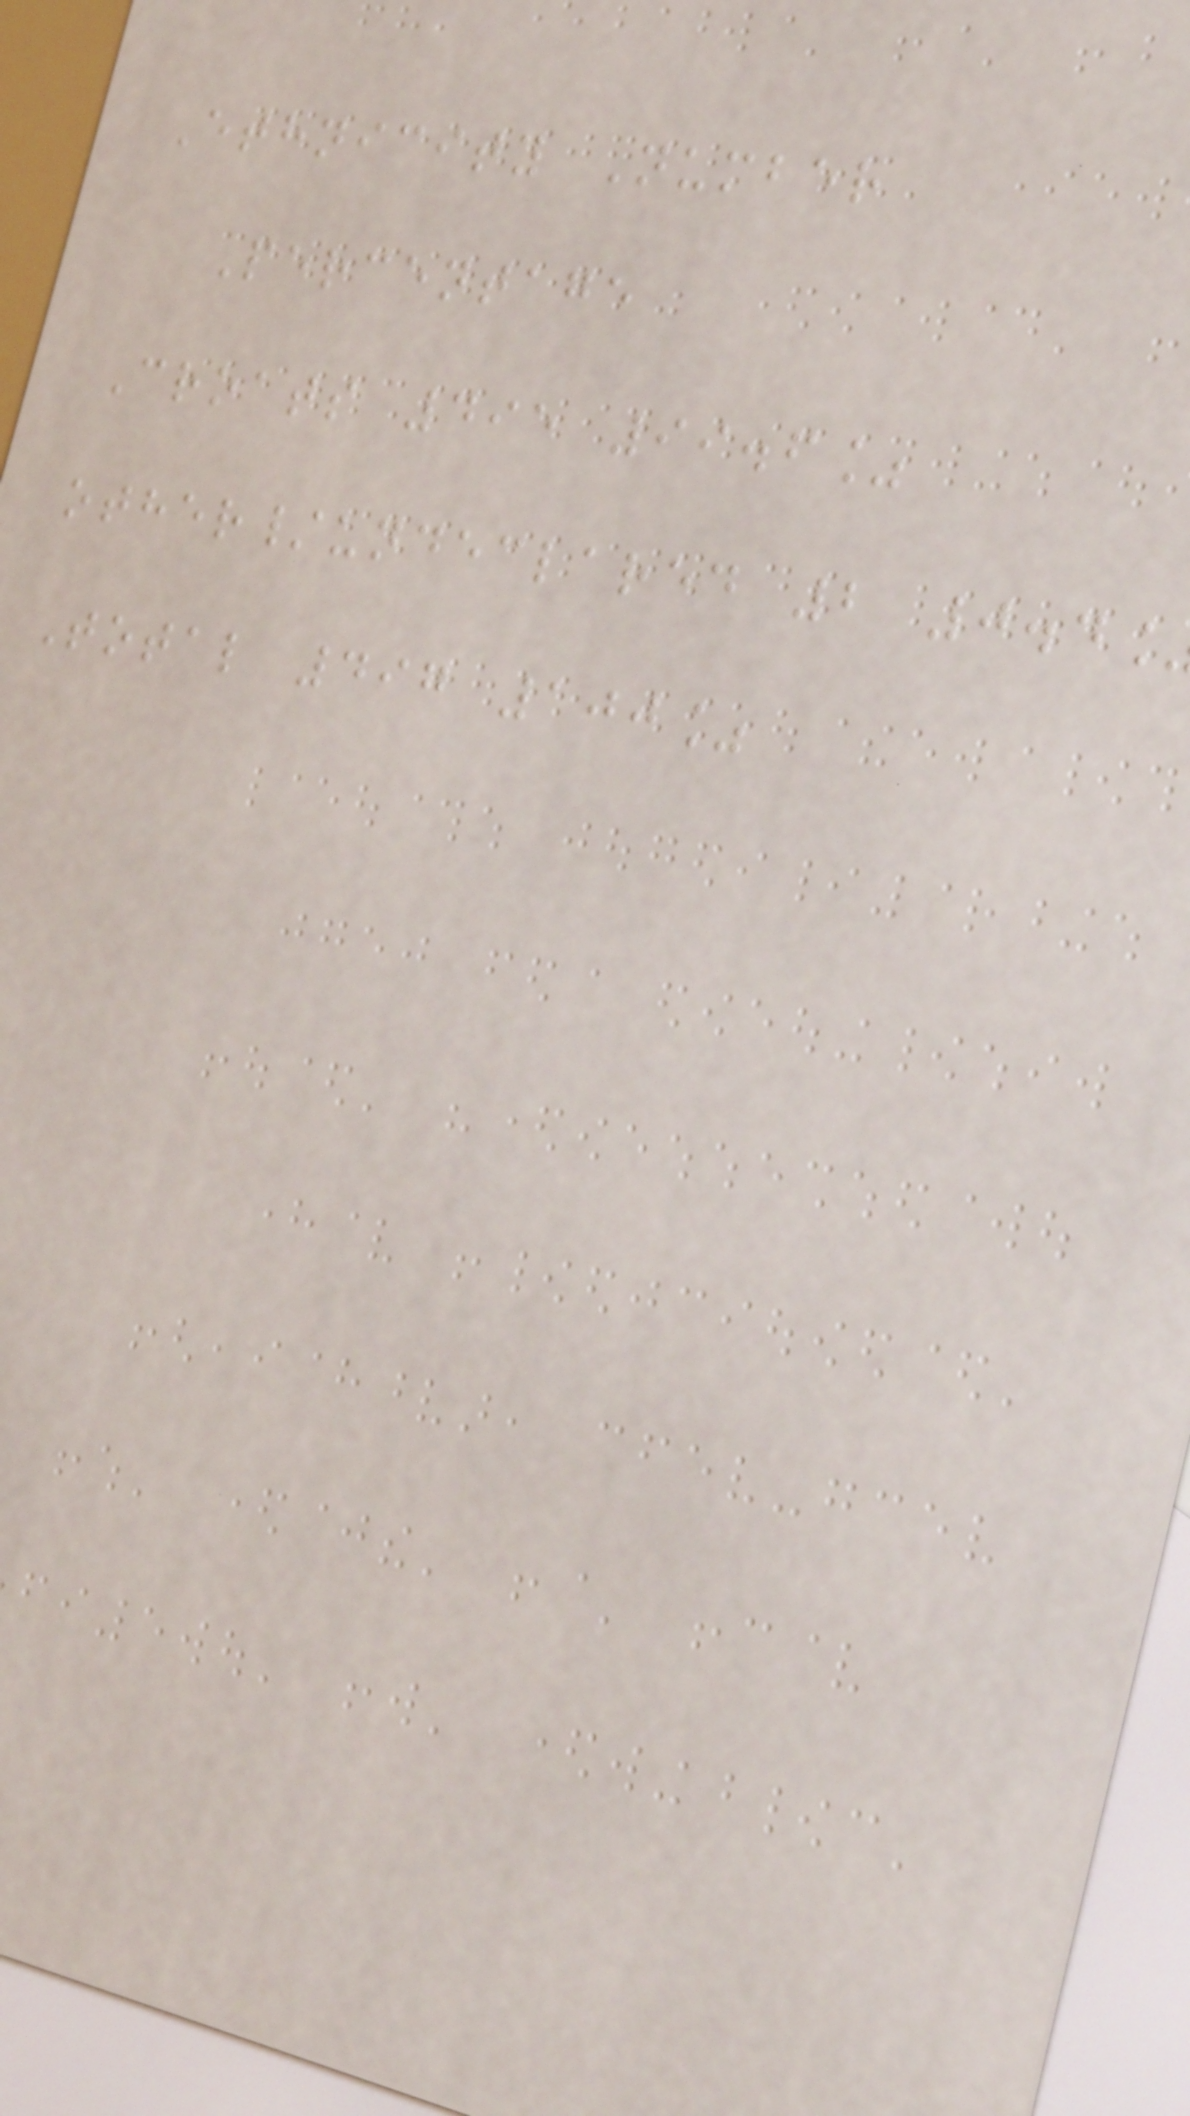Ethnicity Number
Percentage
Croats 495 99.6%
other/undeclared 2 0.4
Total 497 100%
